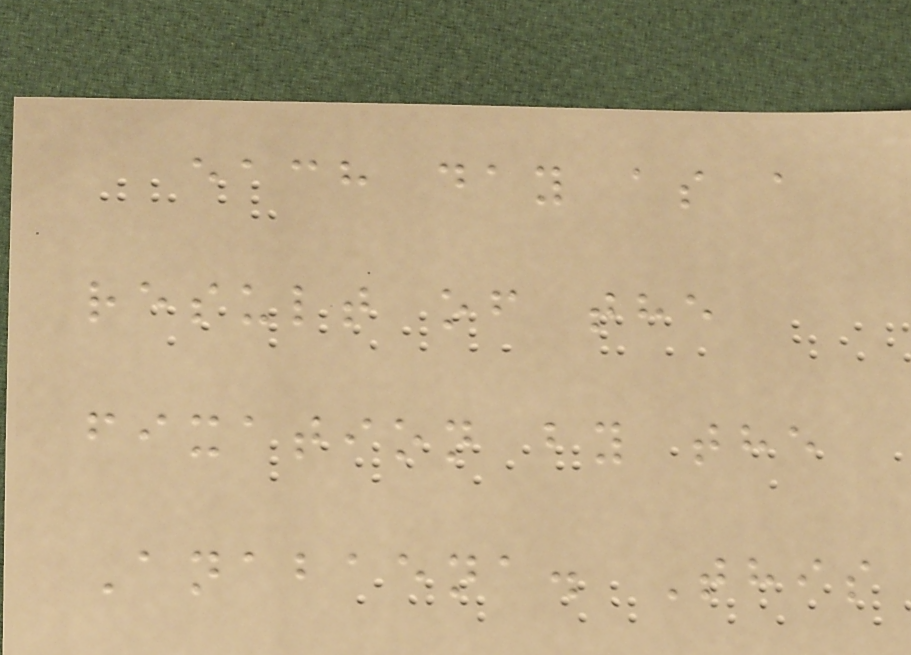each day as a
result of the
fixation by the
Anabaena. This
